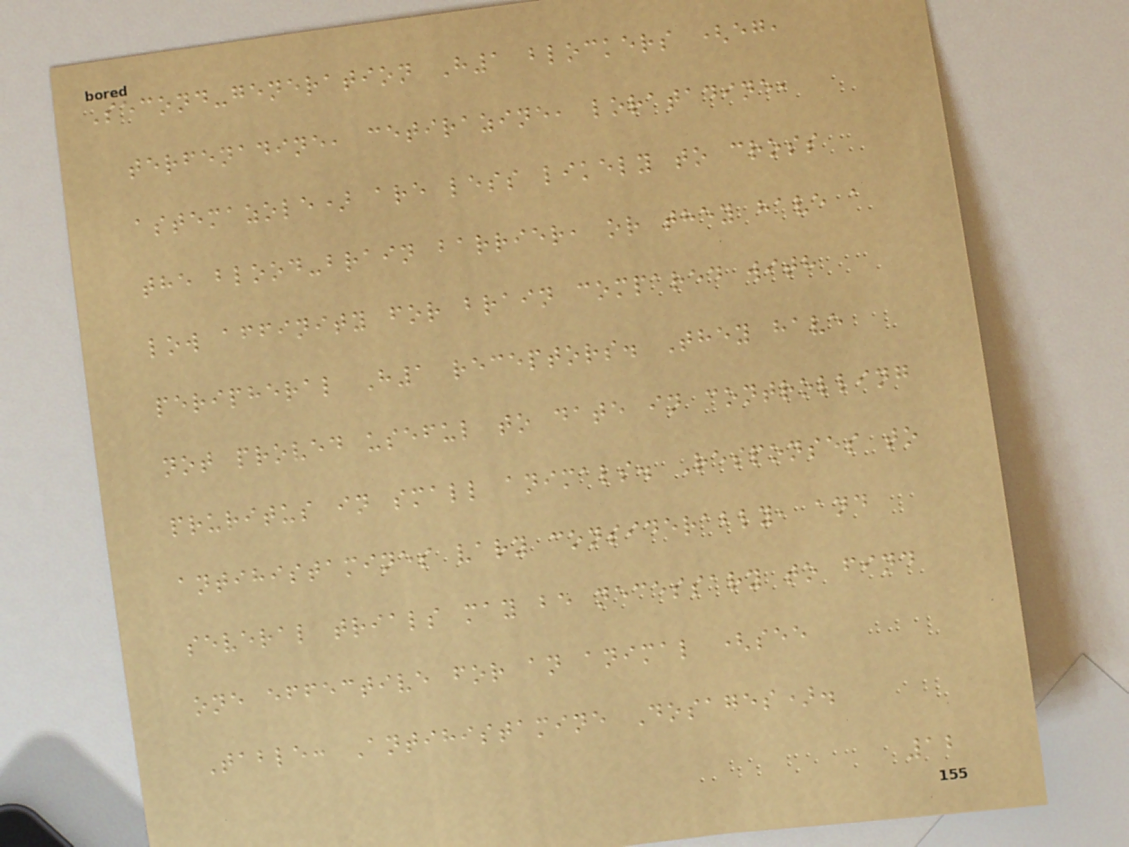Second-generation H1 blockers (eg,
terfenadine, cetirazine, loratadine,
astemazole) are less likely to cross
the blood-brain barrier, or they have a
low affinity for brain compared with
peripheral H1 receptors. They have
not proved useful to date in controlling
pruritus in small animals. Responses to
antihistamines vary considerably, and
several trials may be necessary to find
one effective for an animal (see
Table: Antihistamine Dosages).
12
